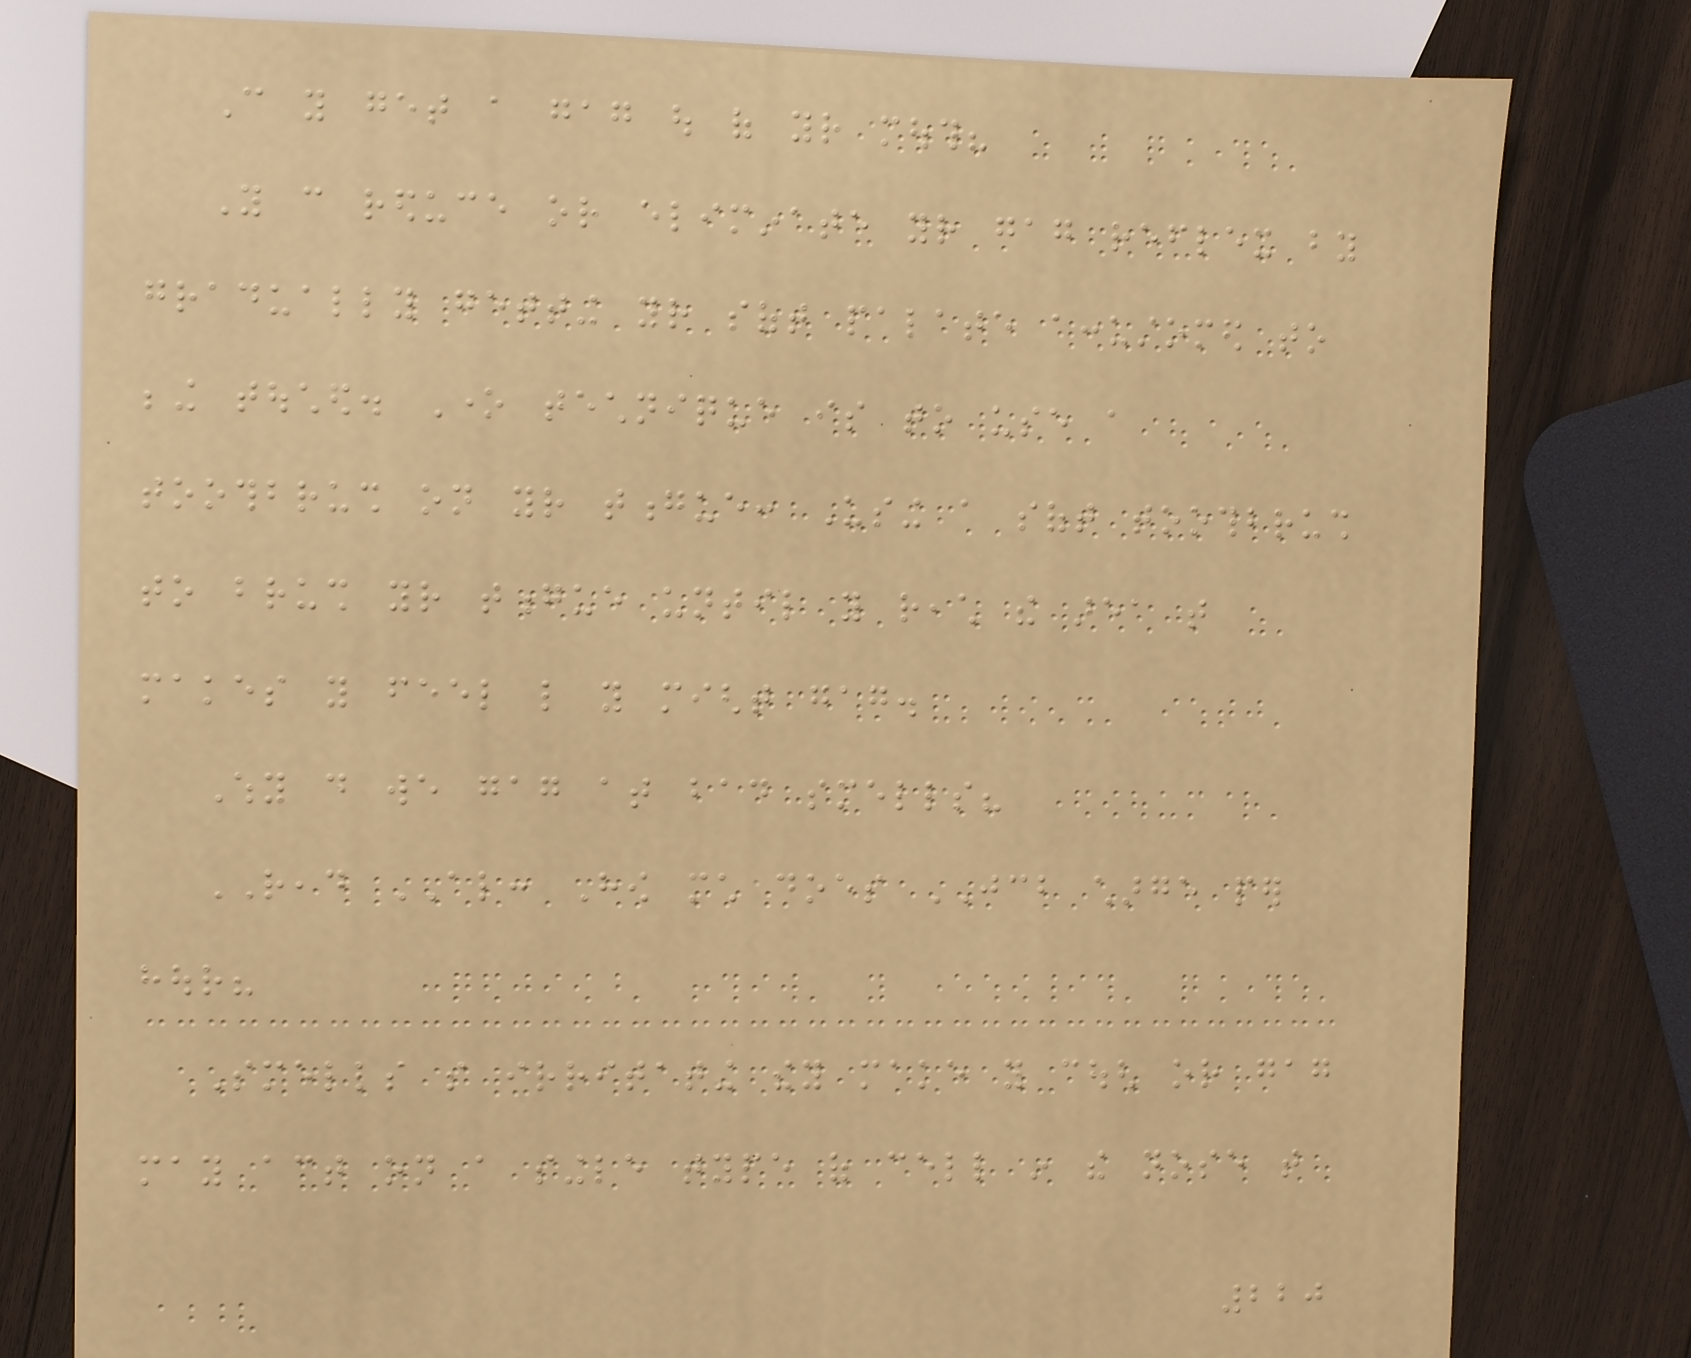Can you get a gag out of your mouth?
You can reduce or eliminate your gag reflex by
gradually getting your soft palate accustomed to
being touched. One technique is to use a
toothbrush on your tongue: Using a soft toothbrush
to brush your tongue until you reach the area that
makes you feel like you might gag.
Why do we gag at bad smells?
READ ALSO: How much does JCB charge per
hour?
Smells so irritating they make you cough or gag
may act on a single type of cell in the nose that
220
